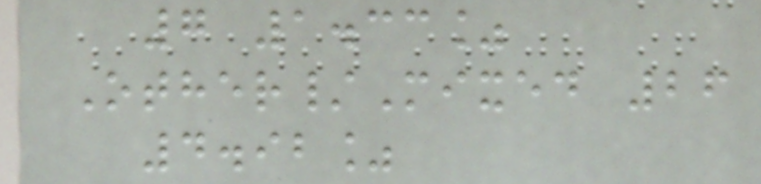7 1.33%
Other/Mixed 26
4.92%
